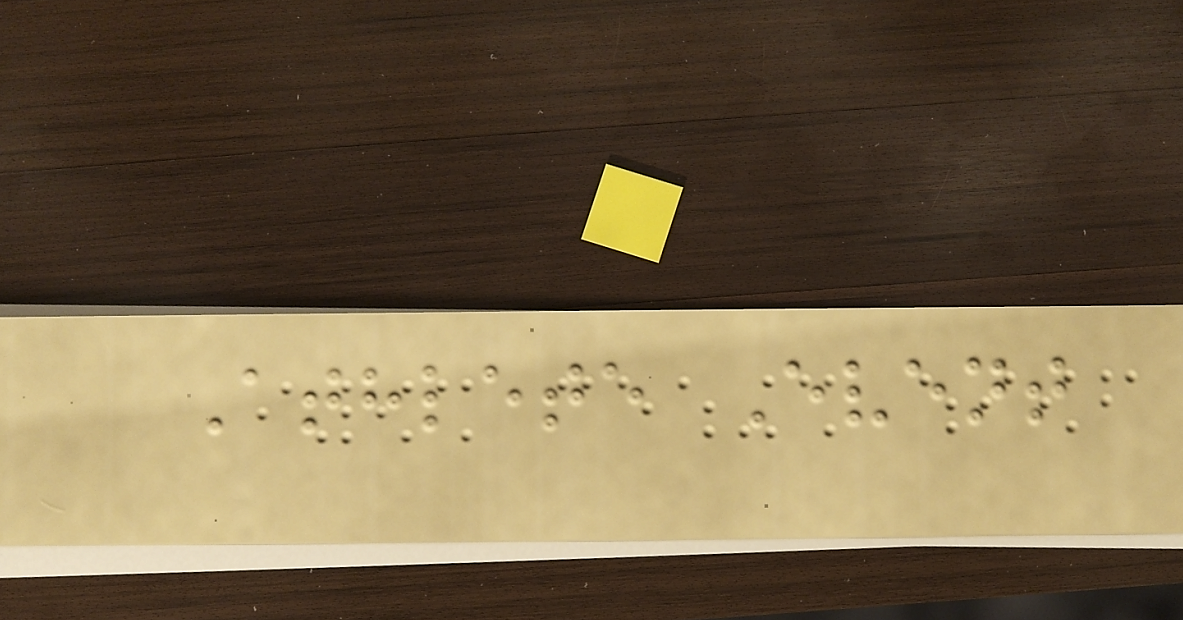Athlete Event
